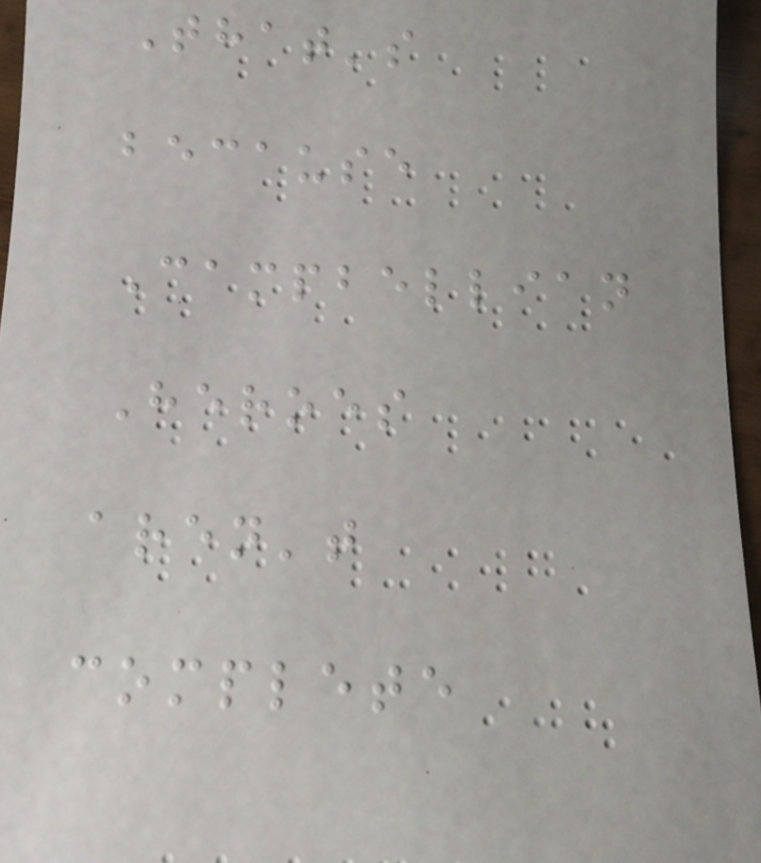That's
because
Campbellian
Heroes
aren't
complete
